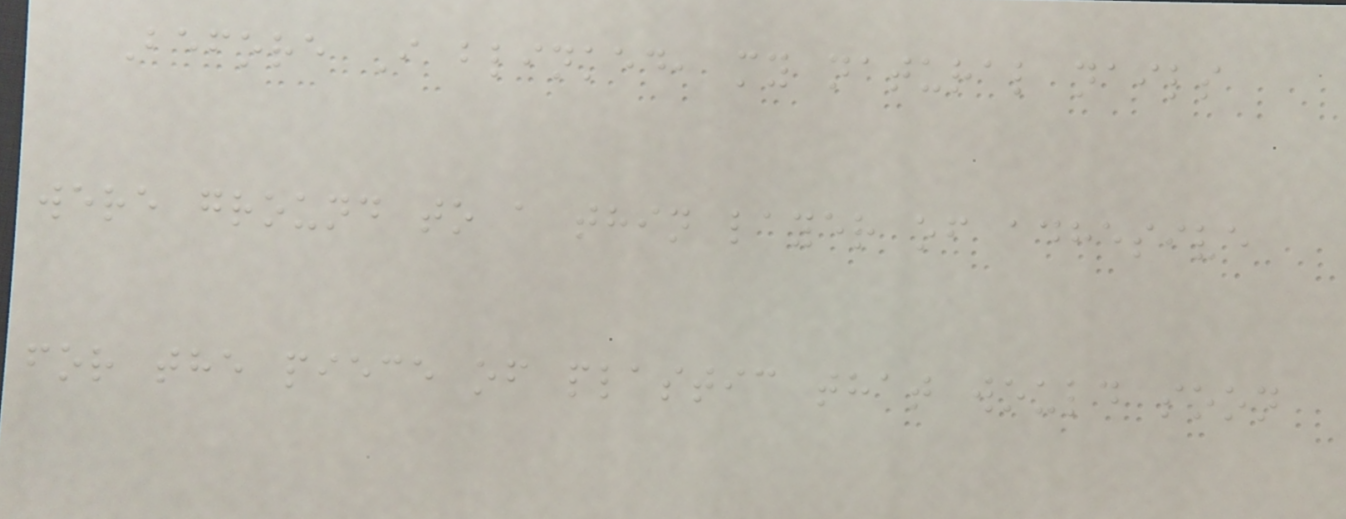Before I blinked, my natural nails
were ground to a thin layer of adhesive
for the piece of plastic that would soon
